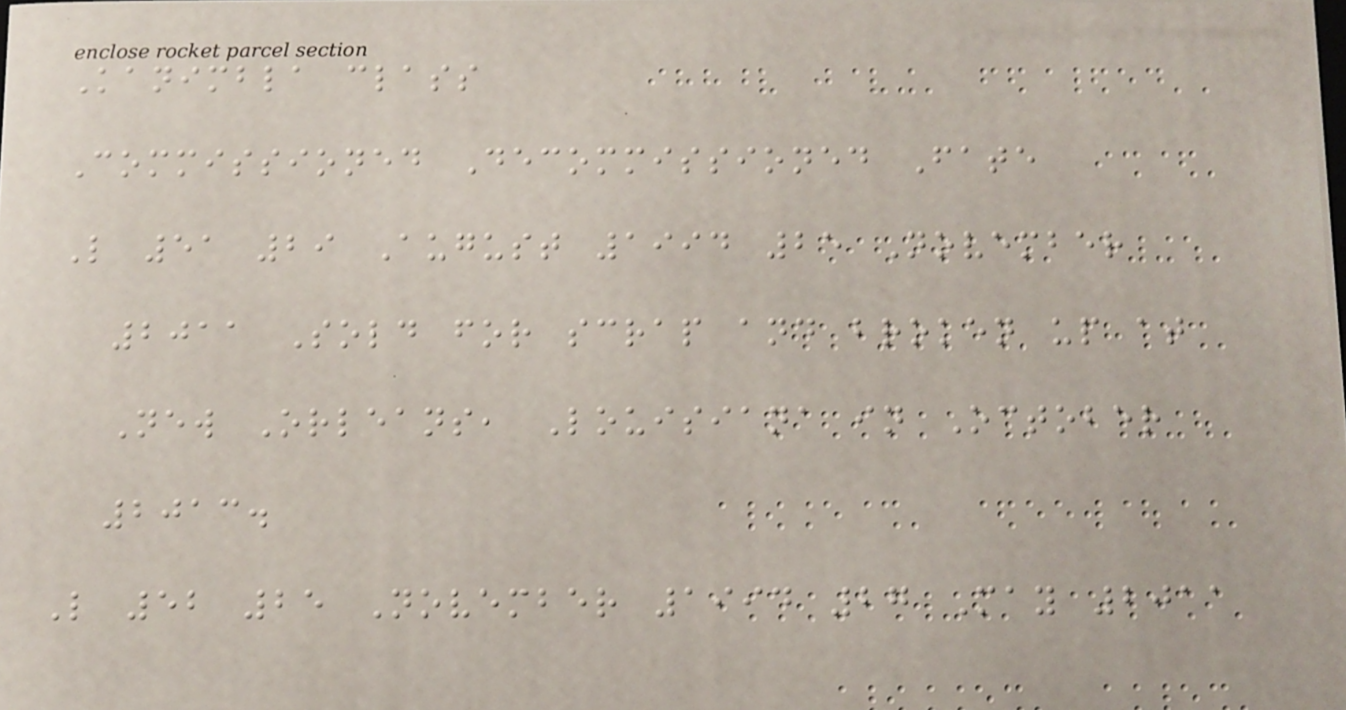Kanimbla class
Commissioned Decommissioned Fate
L 51 29 August 1994 25 November
2011 Sold for scrap and broken up at
New Orleans, Louisiana in October
2013.
L 52 25 November 1994 27 May 2011
